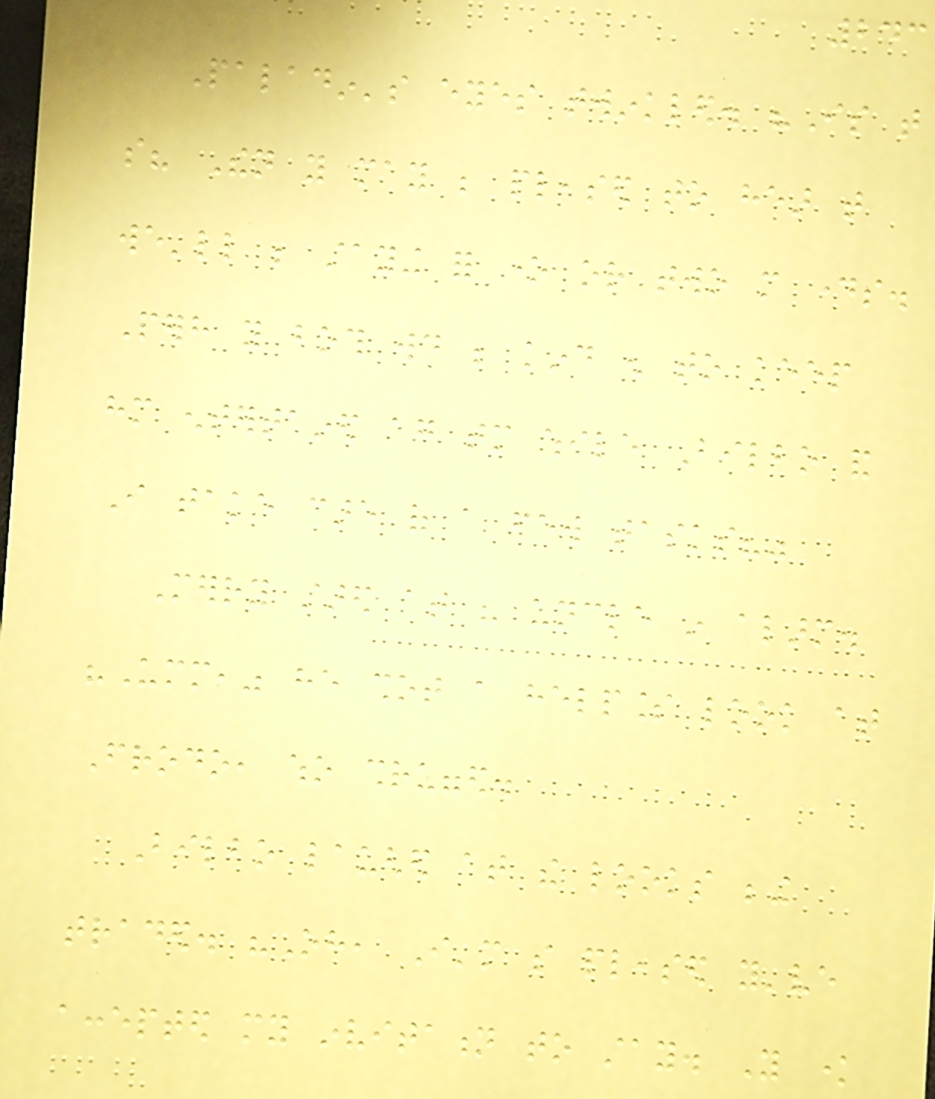243
Paladin's eyes twinkled. "Is that
so? Then you may be pleased to hear that
we'll be staying for one or two more days.
Perhaps you both would be kind enough to keep
him entertained again tomorrow while Bilbo and
I take care of a few tasks?"
Merry stared at his uncle in alarm.
"Umm," he shot a helpless look at
Frodo, who shrugged.
Bilbo laughed at the looks being
traded. "Oh, I'm so pleased you've
accepted my invitation to stay. You know
